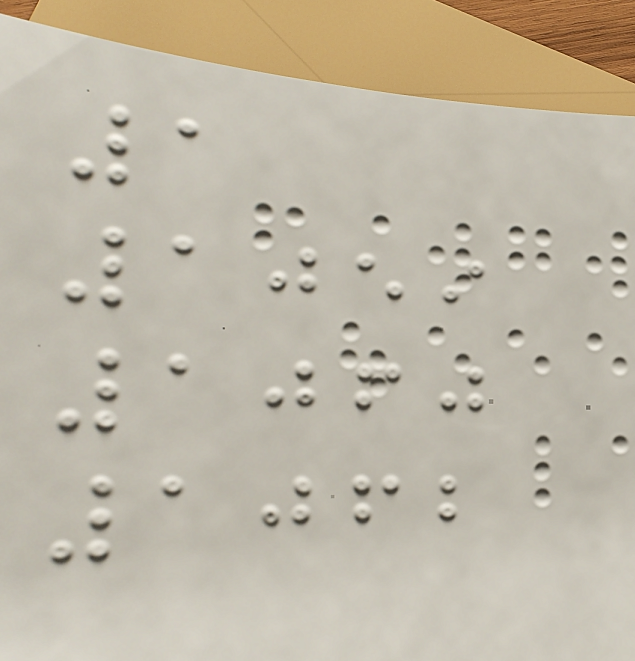1
1059
1060
1062
